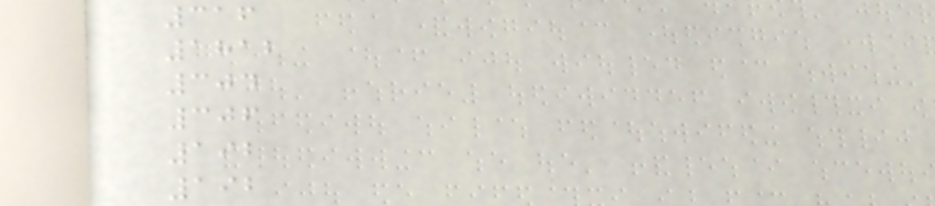316
1812
304
306
192
192
